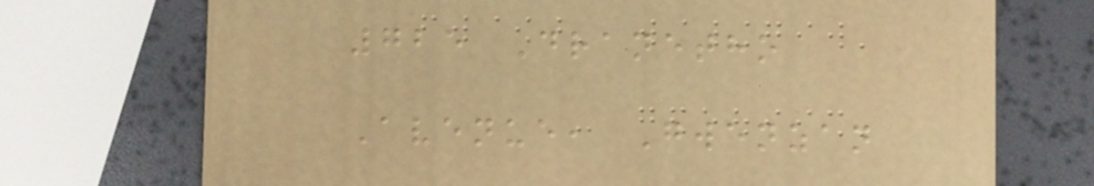725 Dranetho
Avenue, Gwenzan
